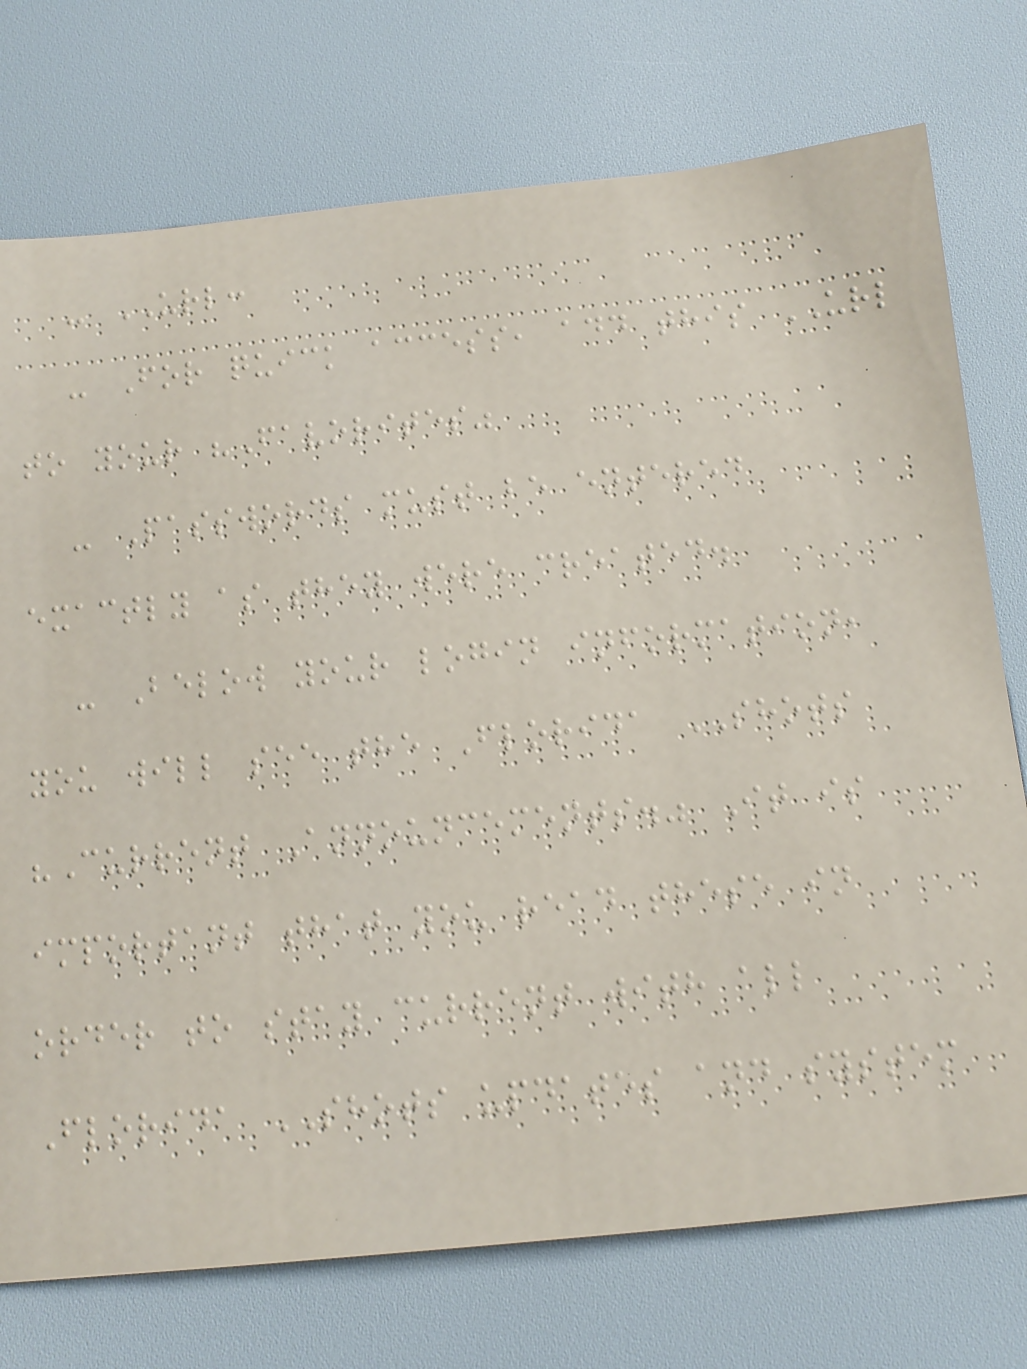- URL:
- For quick access, add this URL
to your "Favorites"
- Passwords must be entered
exactly as they were created.
- Below your login information,
you will see the Florida SHOTS
"Current Announcements." It is
important that you read these in
order to stay current with all
Florida SHOTS updates and system
